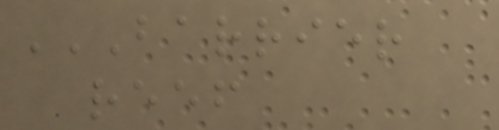BARRIER
REEF
